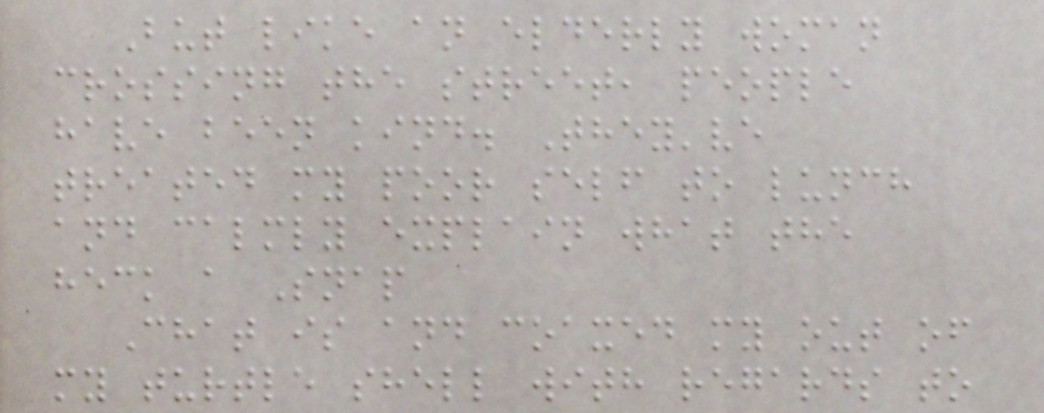But like an elderly woman
crossing the street, people
have been kind. They've
treated my poor self to lunch
and calmly explain what the
heck a Snap
Chat is and coaxed my out of
my turtle shell with regards to
